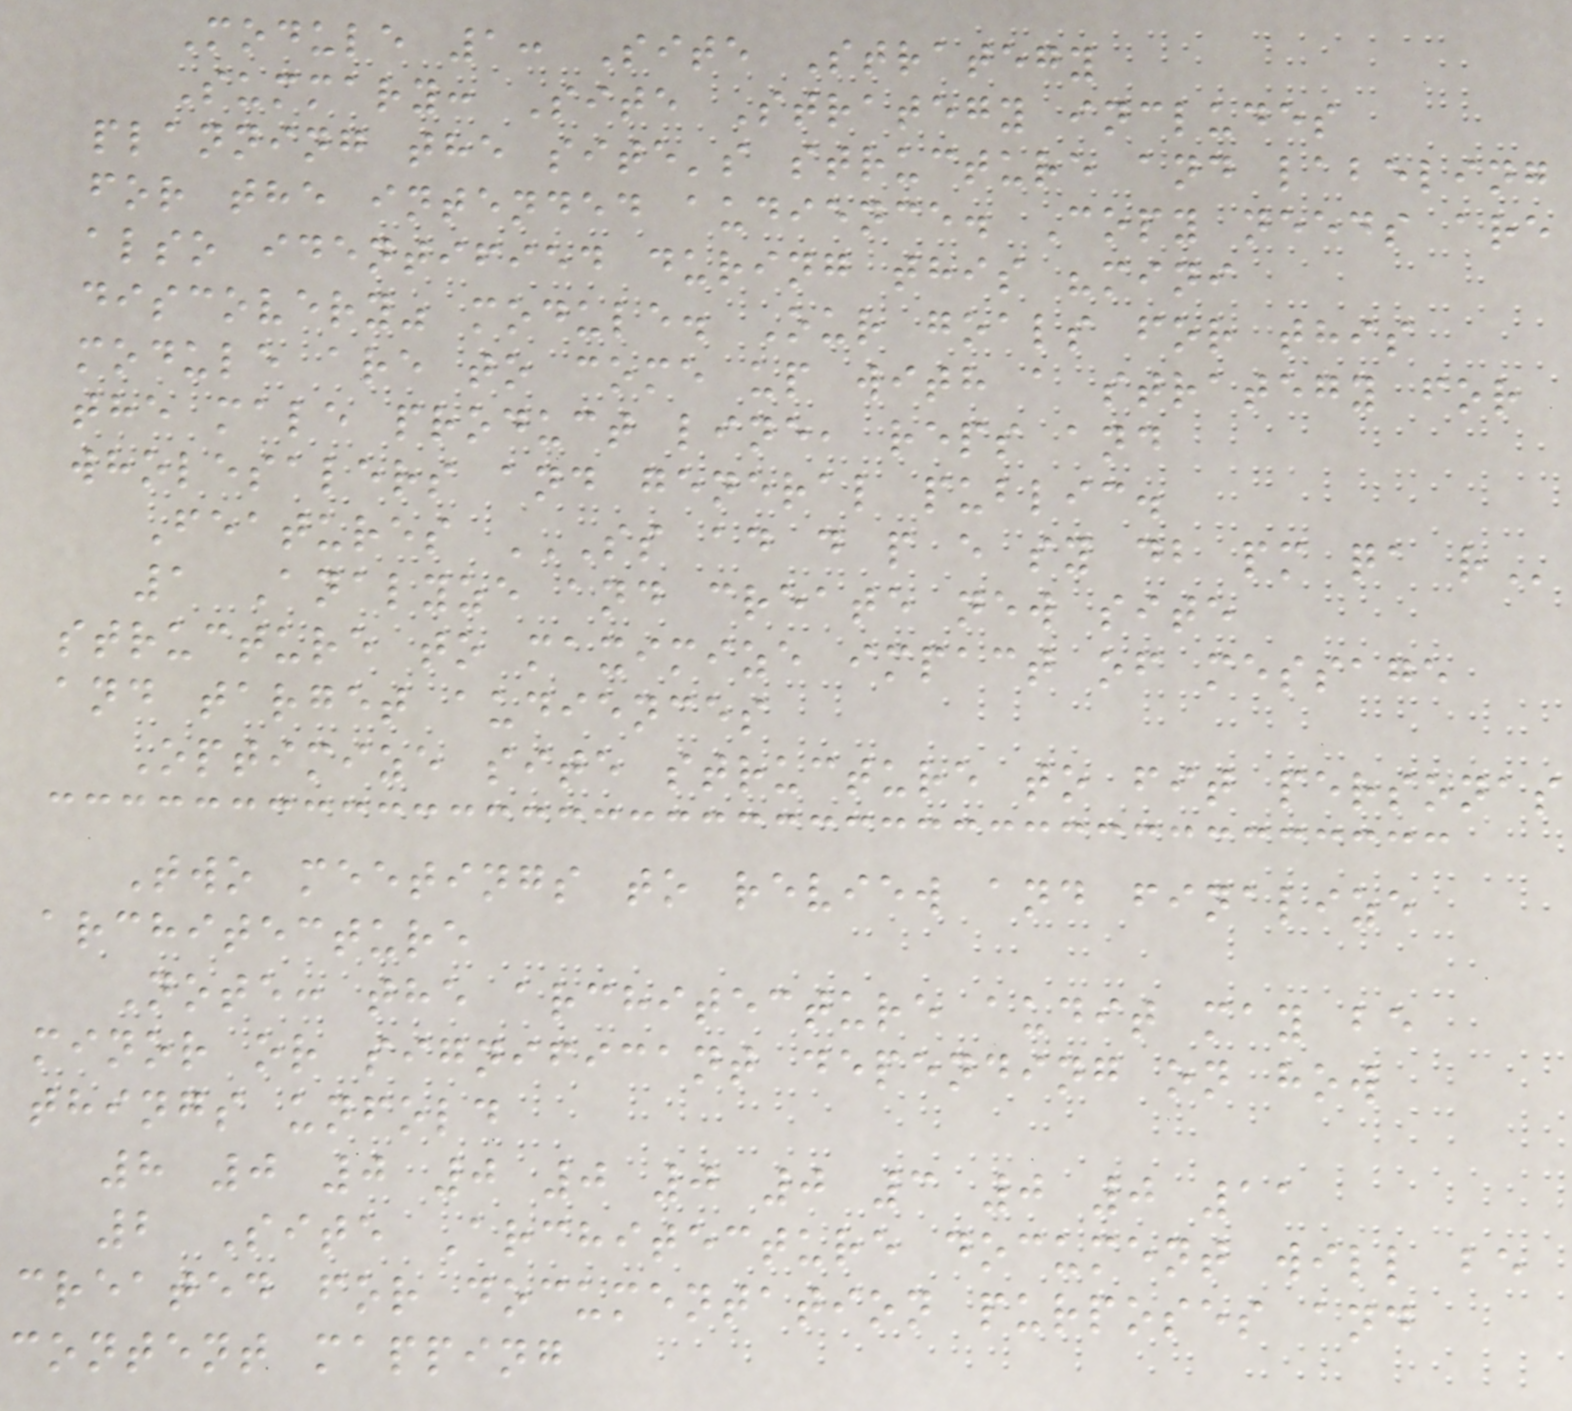Module 1: Site Strategy
Summary: Site Strategy includes
planning the site's structure and labeling
for the intended audience. Copy needs are
also identified during this "mini
discovery" module. Our goals for this
module are to come up with a strategy for
the male product line, reps and
wholesalers and general public.
Features SS AD D P E SY DB PM QA R
1 Analyze and create new site
structure to maximize impact of message
and target audiences
Optimize site structure to fit personas
Two meetings to review and finalize
architecture
Note: the architecture audit may be
minor or significant depending on how
things unfold
8 0 0 0 0 0 0 3 0 0 11
2 Site Architecture document will be
created for documentation purposes and
content mapping
